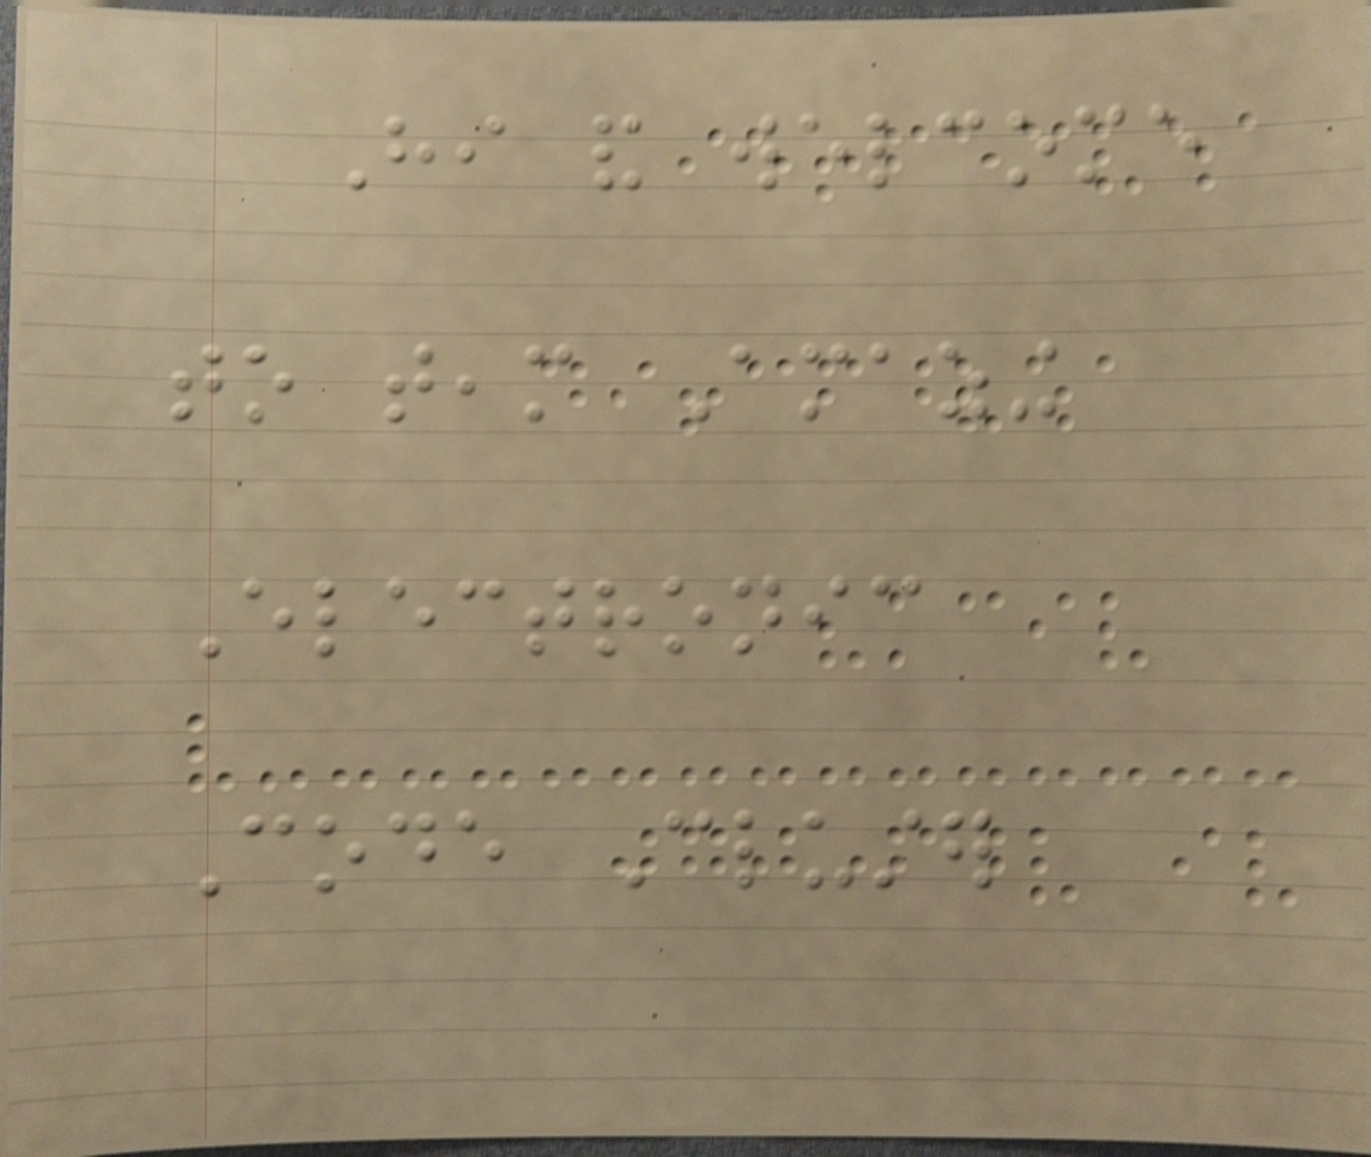Hi and welcome
to team Amazing
Electronic
Code Cluster
